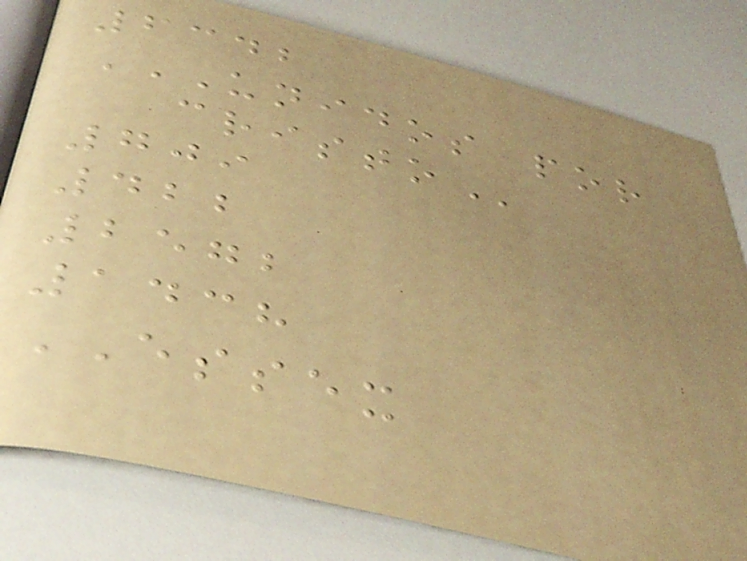6342
UNIDOS POR
CRISTO
709
422
2572
1438
ESSEX
